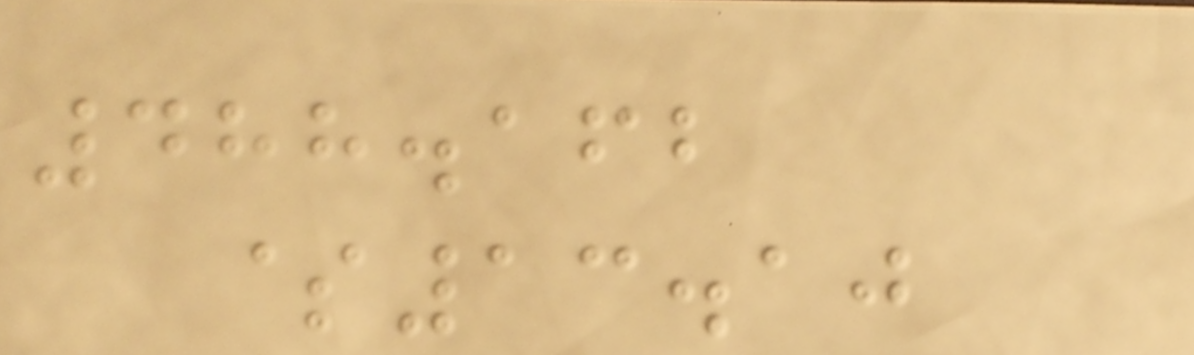488.162
$13.10
